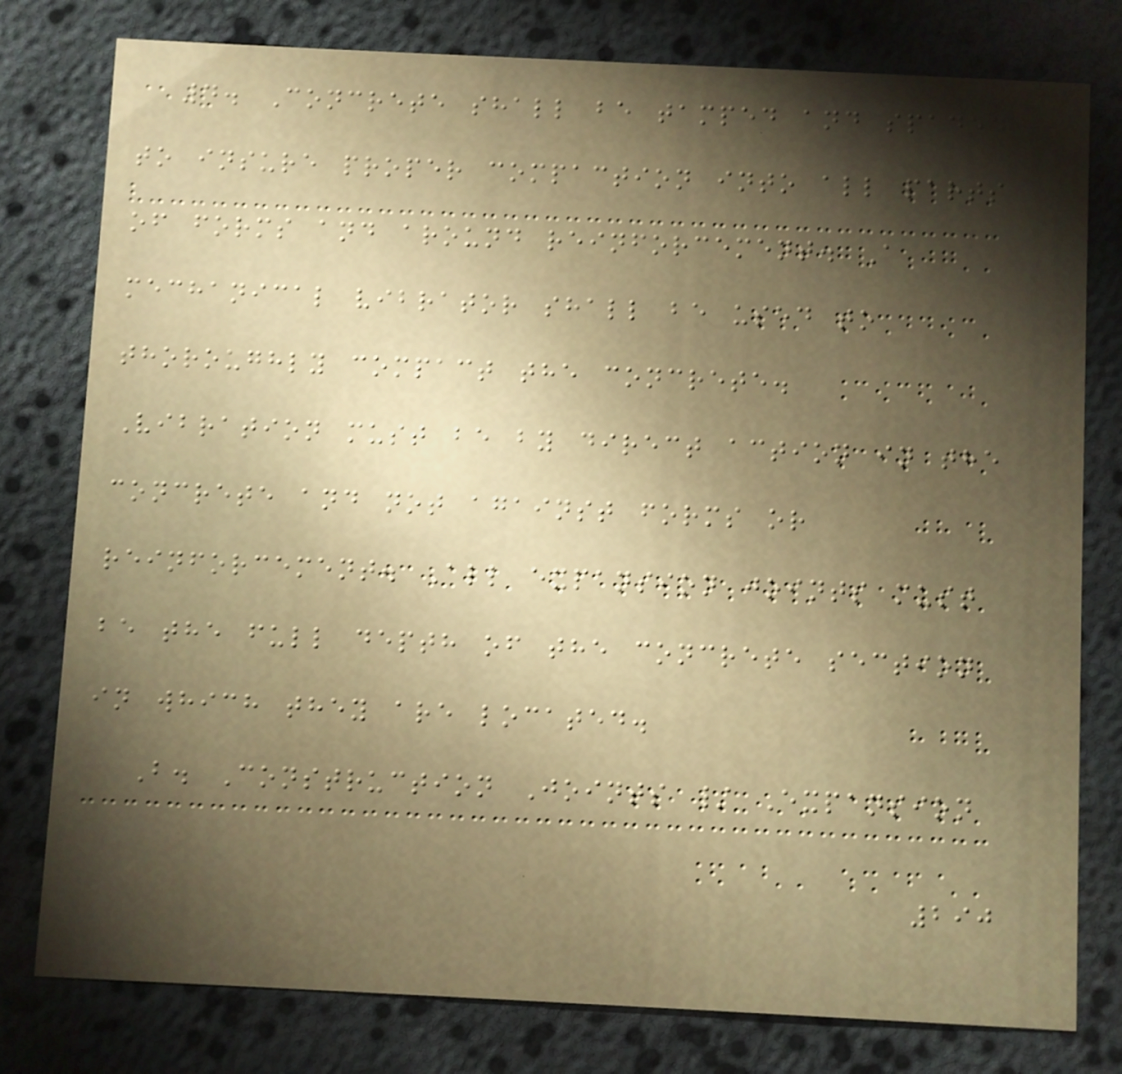4. Concrete shall be tamped and spaded
to insure proper compaction into all parts
of forms and around reinforcement. A
mechanical vibrator shall be used to
thoroughly compact the concrete.
Vibration must be by direct action in the
concrete and not against forms or
reinforcement. All expansion joints must
be the full depth of the concrete section
in which they are located.
B. Construction Joints / Expansion
290
